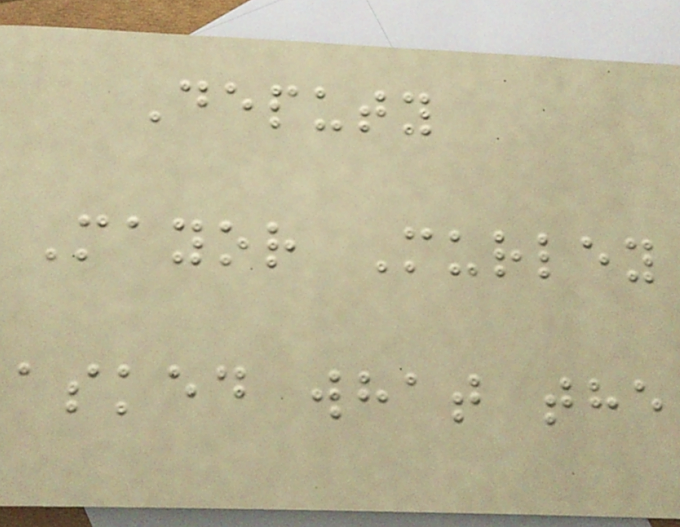Deputy
Mayor Murley
asked what the
